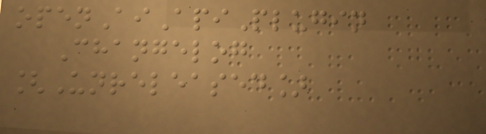openAiApiPlugin
Changelog
[Unreleased]
